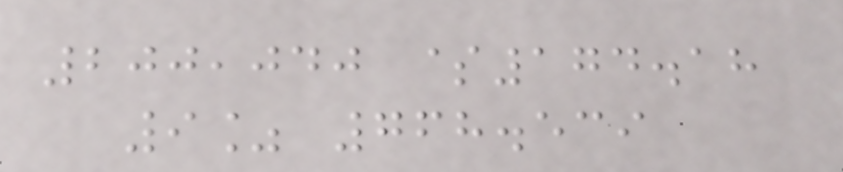200,040 $174.18
9% 768.539
